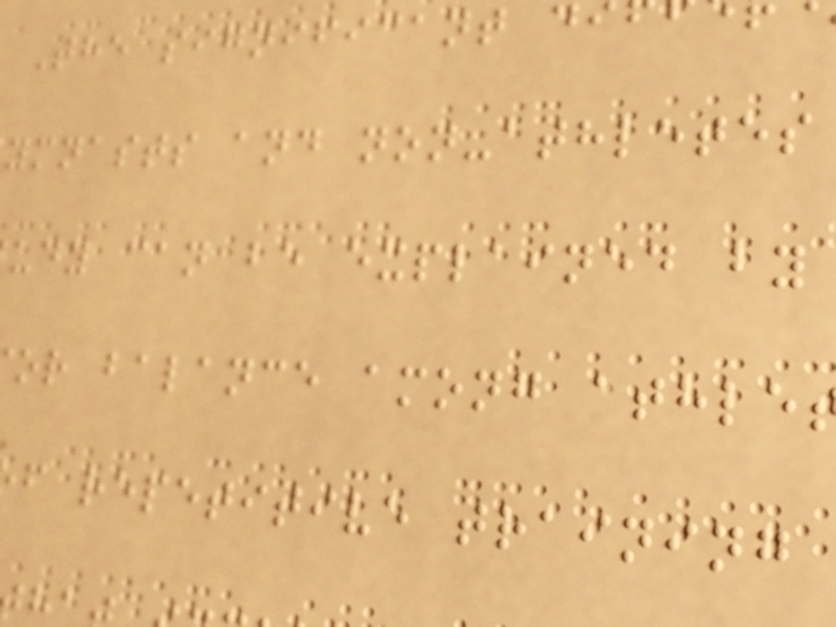The significant d
ymnasts and non-athletes
udy can be explained by
or balance among athle
f repetitive training
